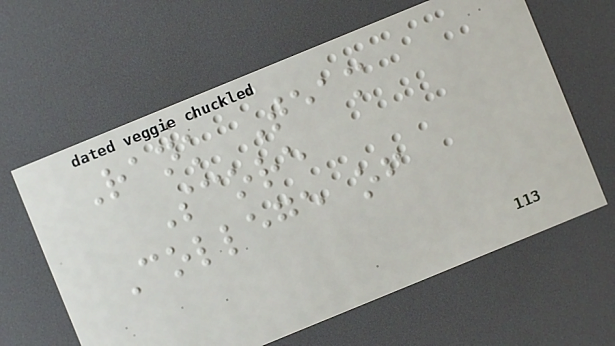Rank Team
Score
College of
